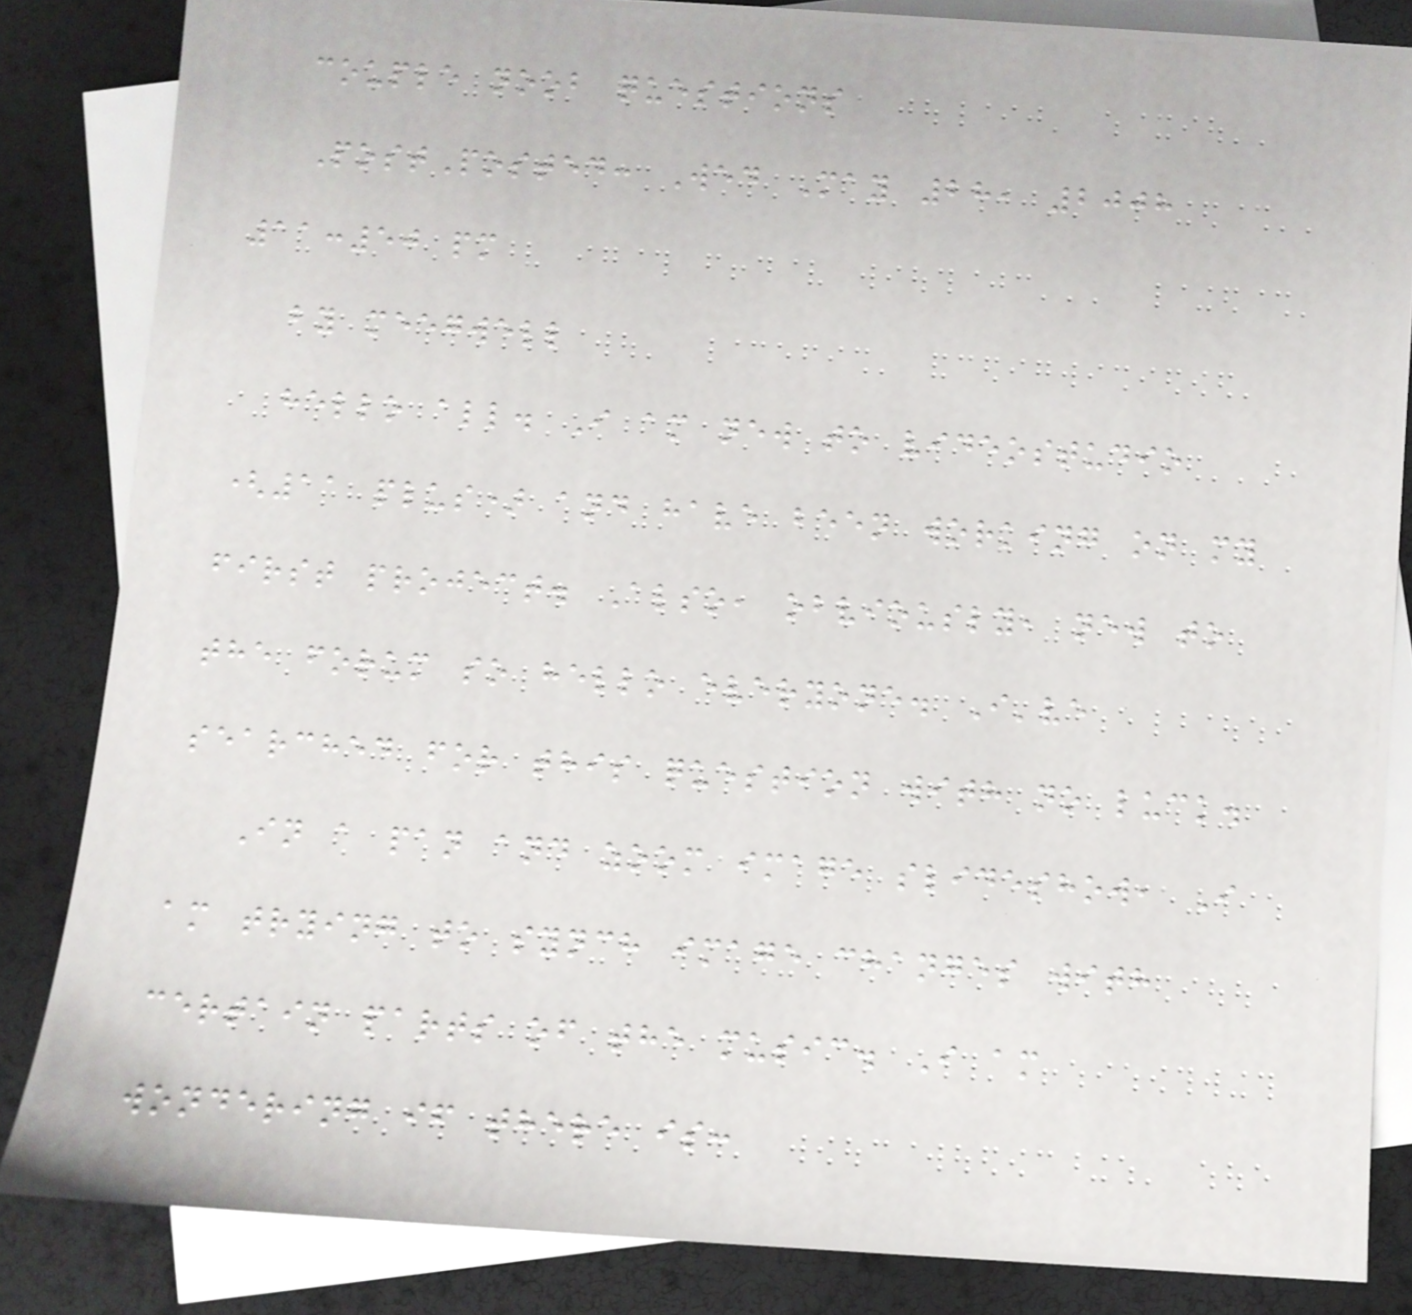couple noob questions
PostPosted: Wed May 28, 2008
11:50 pm
by meegwell
hello all. I am new to videostudio
(11 plus) and have been working on my
first project. Also, obviously, new to
the forum so hello everyone. I've
searched for this question with no luck.
In a pan and zoom image slideshow, I
am trying to synch image changes with
certain parts of the music. I am
wondering if there is:
